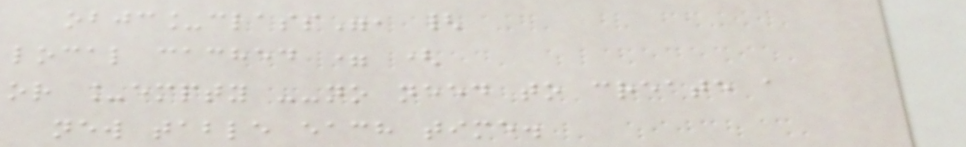objc_class", {
local cached = (
or _empty --no need to create a
new table each time.
